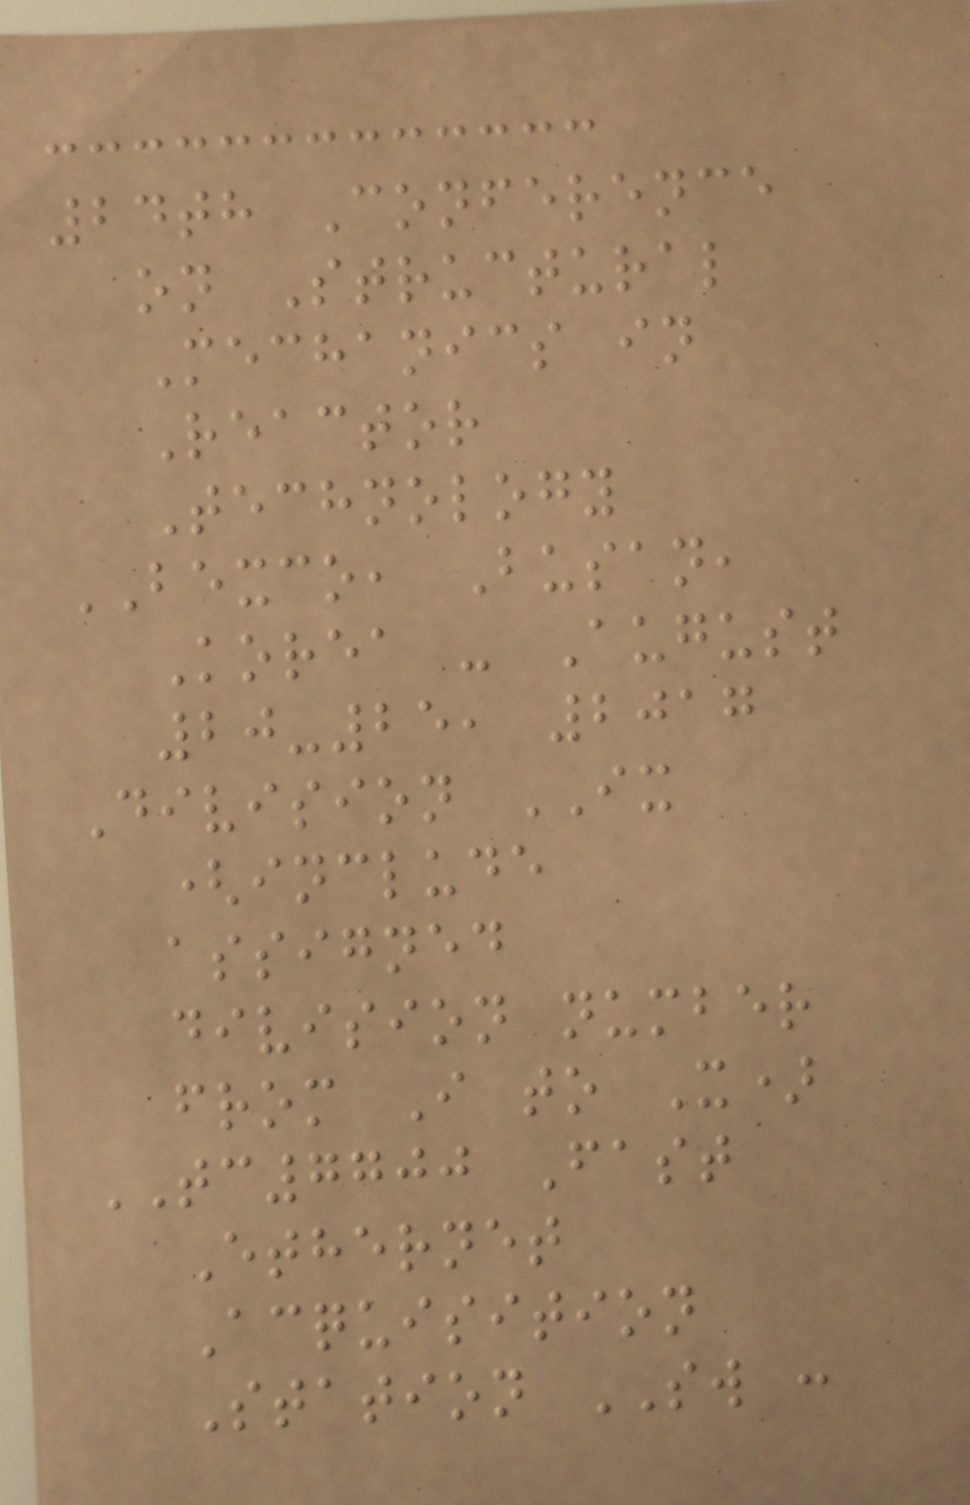24th Conference
on Structural
Mechanics in
Reactor
Technology
BEXCO, Busan,
Korea - August
20-25, 2017
Division IX
(include
assigned
division number
from I to X)
TC7700 Fast
Ethernet
Acquisition
Station SW :
